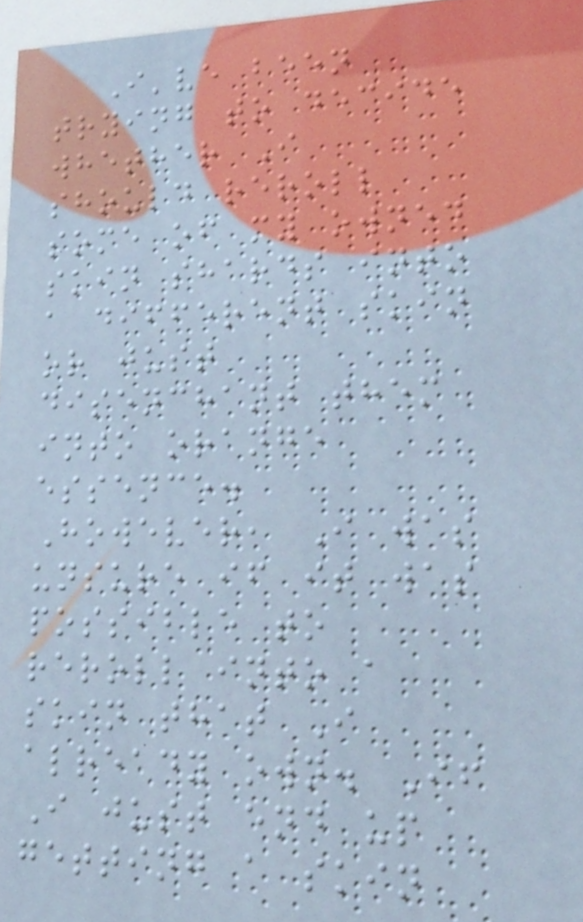I've been
trying to decide
whether I
should reroll
some of my owned
skin shards into
a different skin
or just
disenchant them
into orange
essence.
However, I was
unsure if it was
possible to
reroll into a
skin that I
already own. If
I just end up
getting a skin
